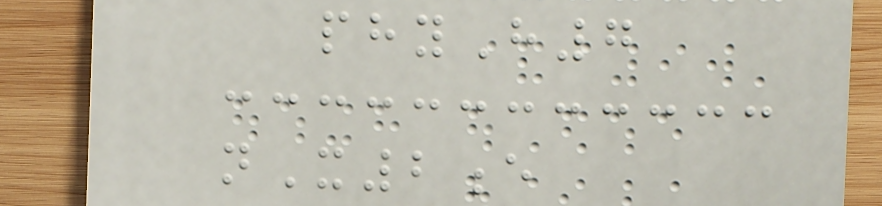phyH7
nX2e
